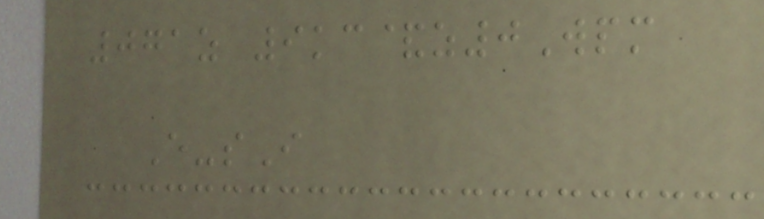071z 9kc&z0Wpm
E-sI
